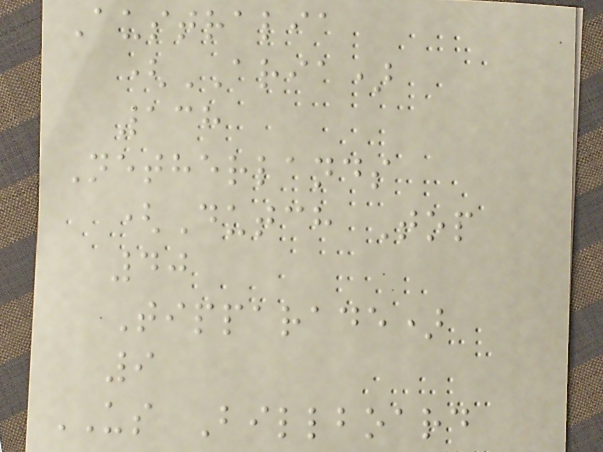Australia
(ARIA)
138
Netherlands
(Dutch Top
40
Tipparade)
9
US Billboard
